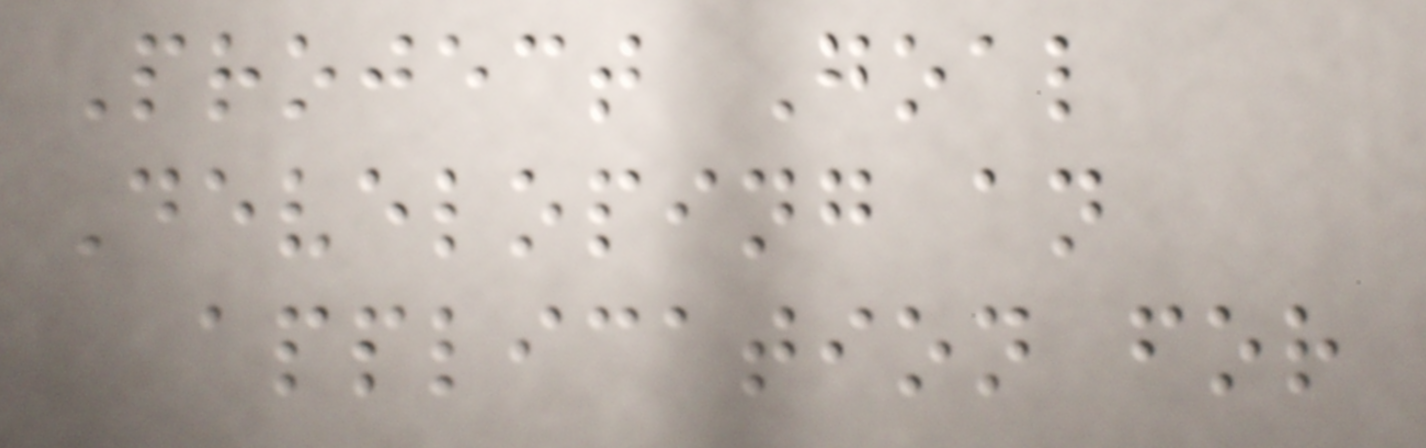Project Goal
Developing an
application for
